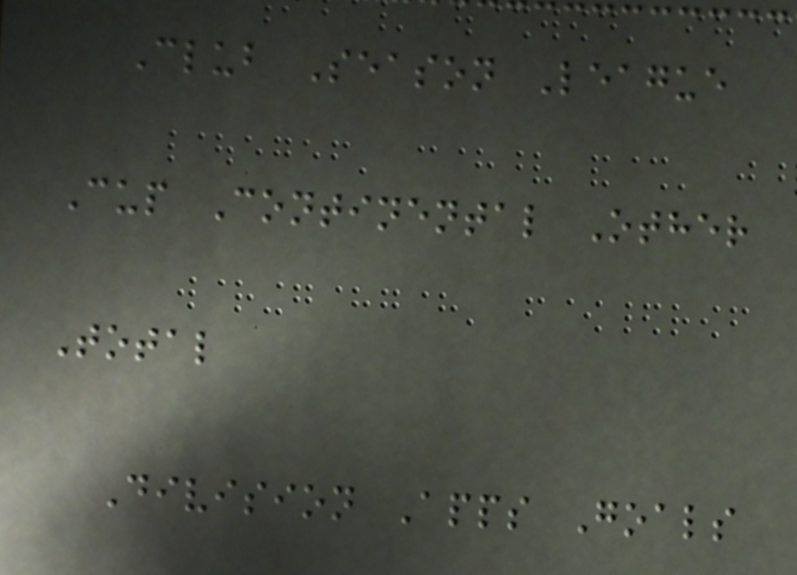Club Season League
Cup Continental Other
Total
Division Apps Goals
